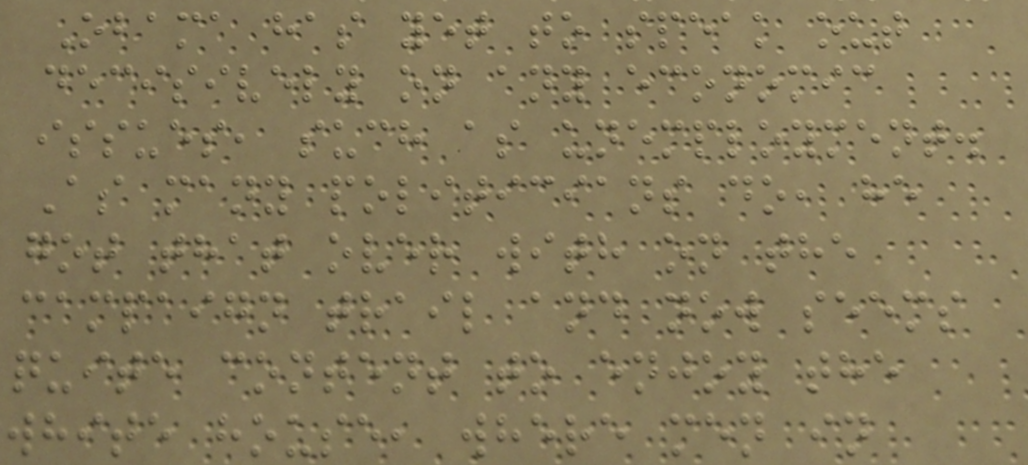Obama has yet to speak out
decisively on any economic
issues, such as unemployment.
As many politicians do, he
got that over with on the
campaign trail and now seems
quite content to enjoy the
white house, where men in
